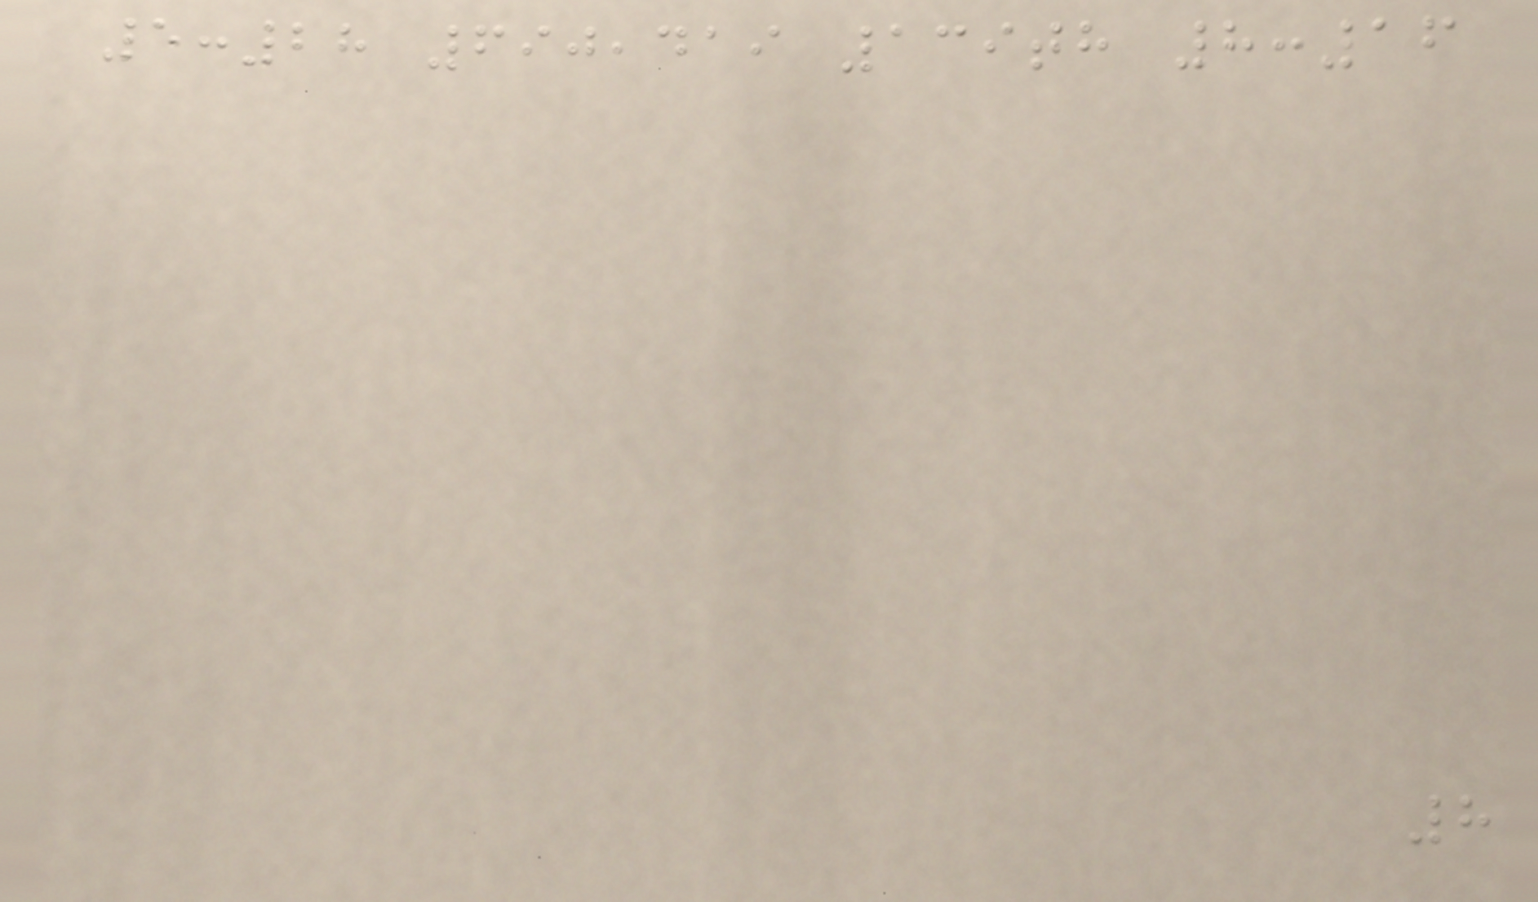5:28 690,419 139th 8:16
8
